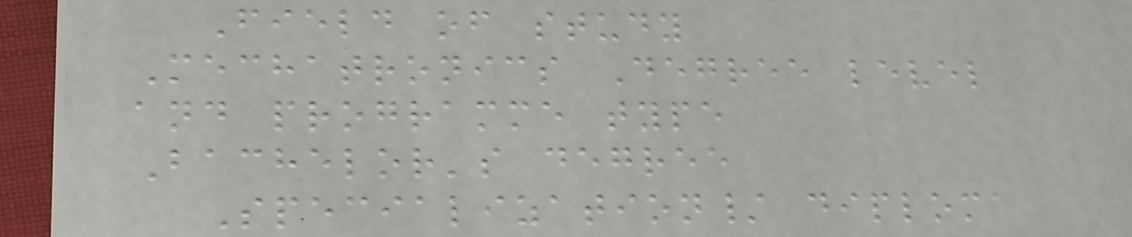Field of study
Mechatronics Degree level
and programme type
Bachelor's degree
Specialization/ diploma
